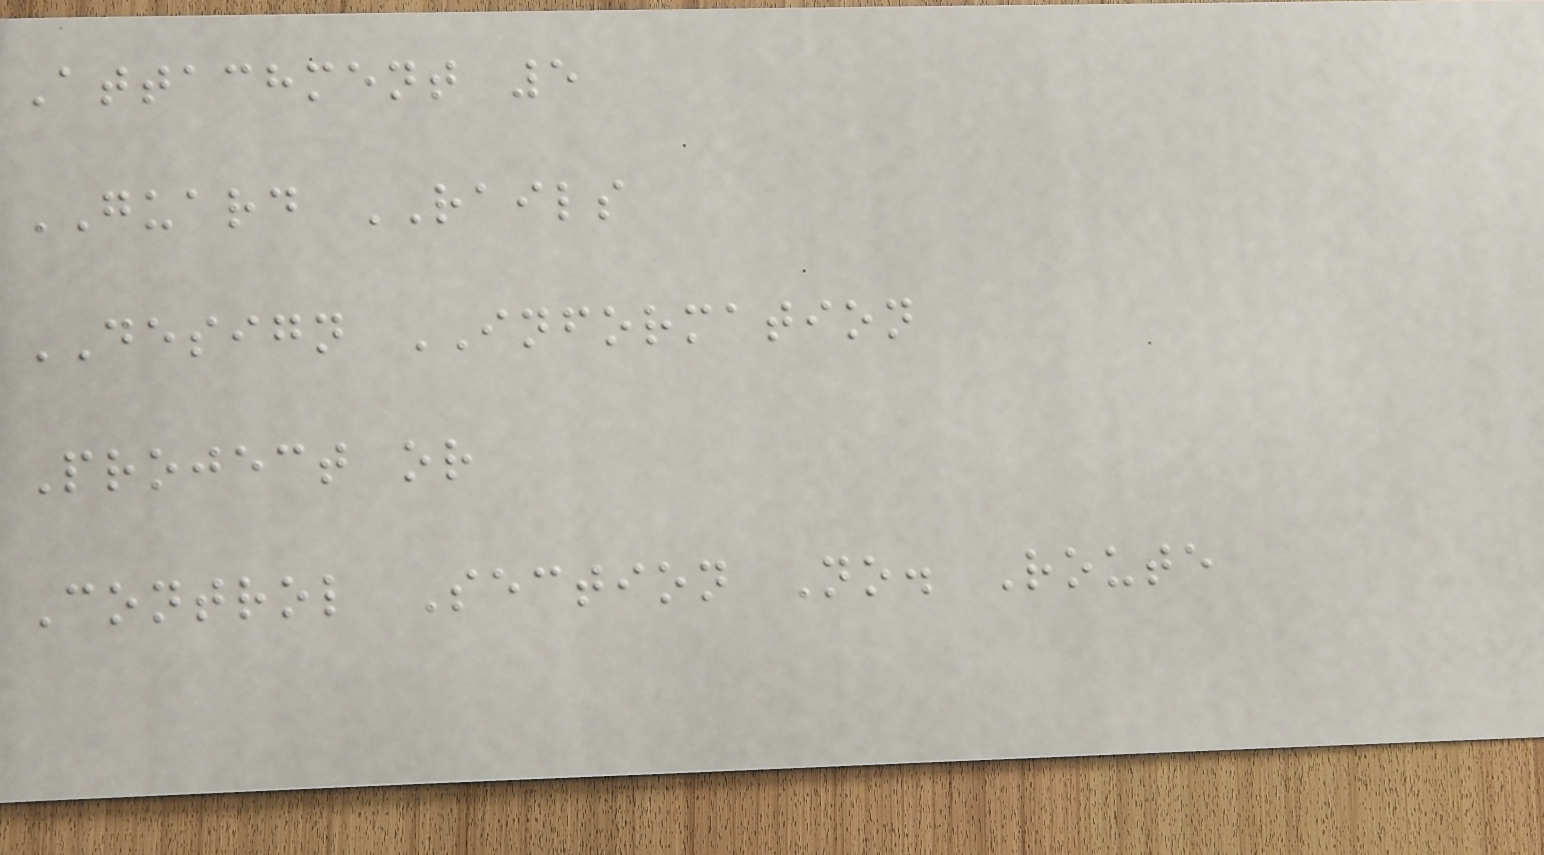Attachment 5
GUARD RAILS
DESIGN INFORMATION
Project or
Control Section No. Route
